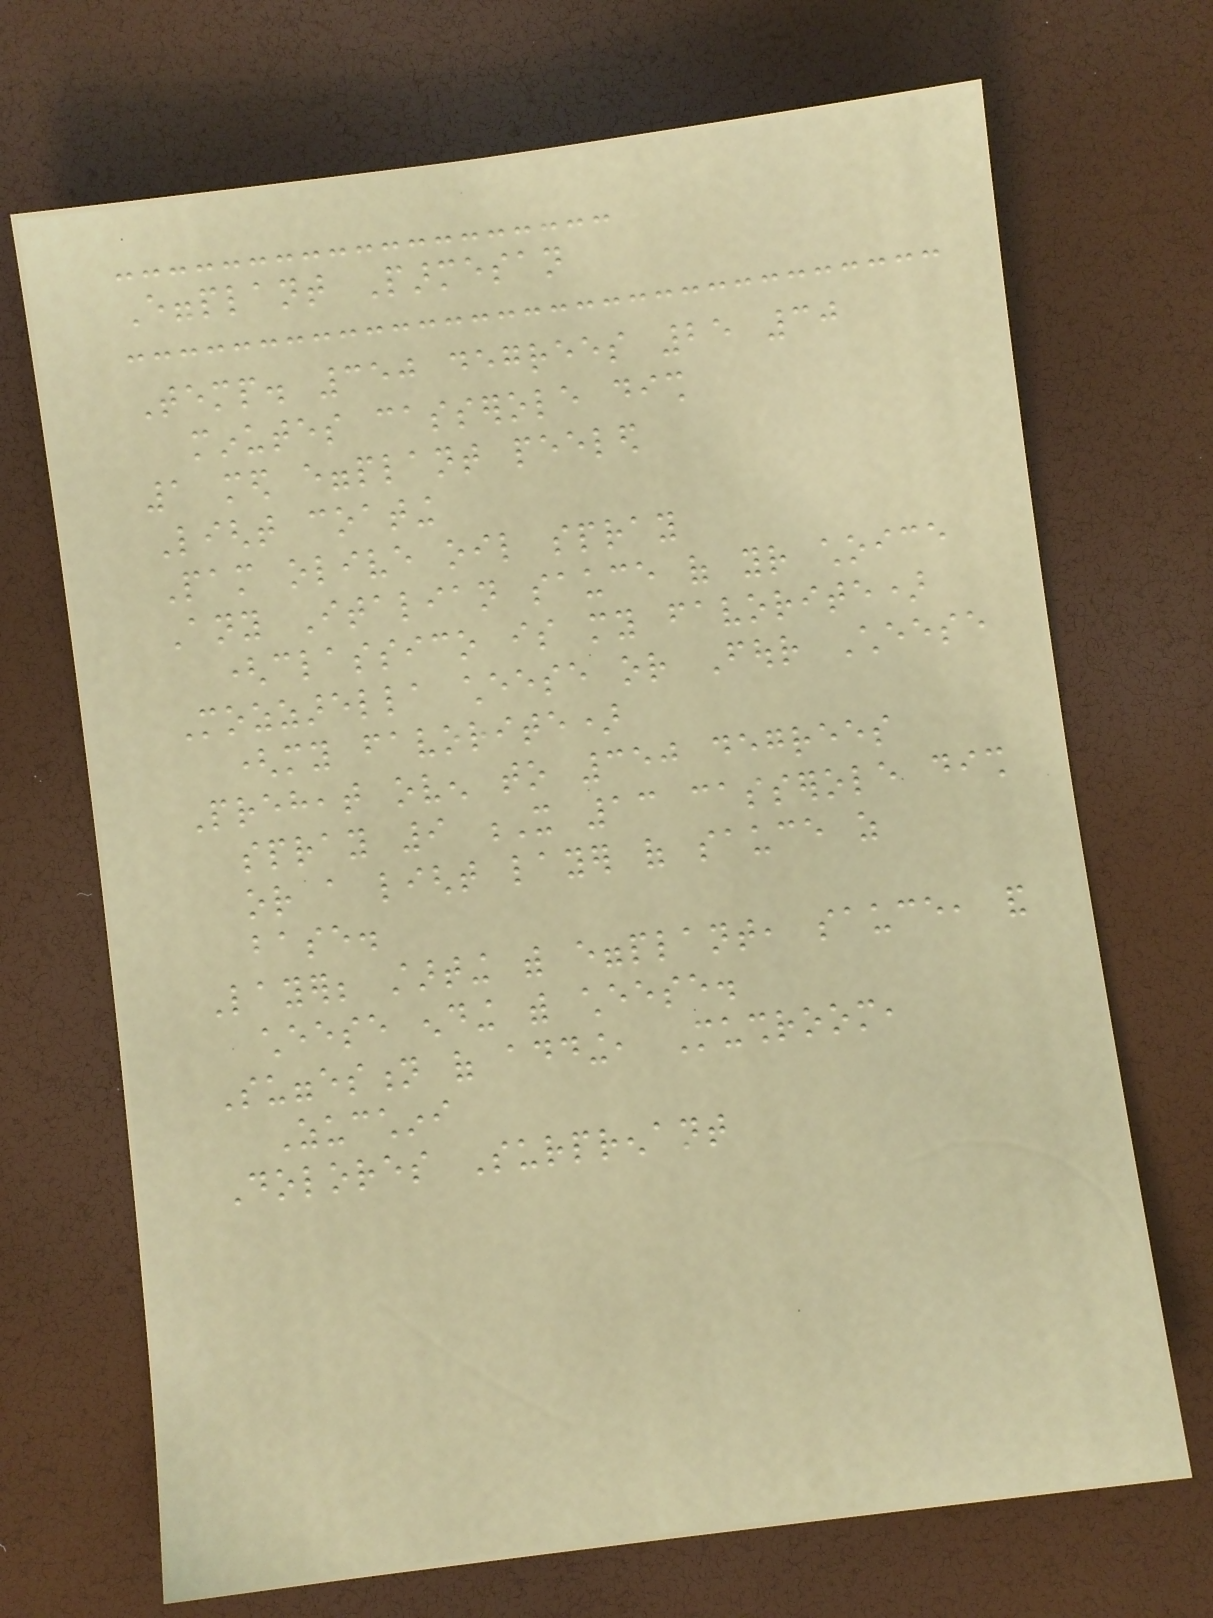Eggplant Parmesan
Temp. 350 degrees 25 30
minutes casserole dish
1 med eggplant peeled
Light coating
Pam olive oil spray
Any Italian sauce of your choice
(classico is my favorite)
Mozzarella cheese or Four Cheese
(my favorite)
Preheat oven to 350 degrees
spray 9 X 13 casserole dish
or a light layer of sauce as
base.
Layer; starting with eggplant, sauce, and
cheese ending with cheese.
Suggestion of adding, Mushroom,
Zucchini
Dolores Surprenant
